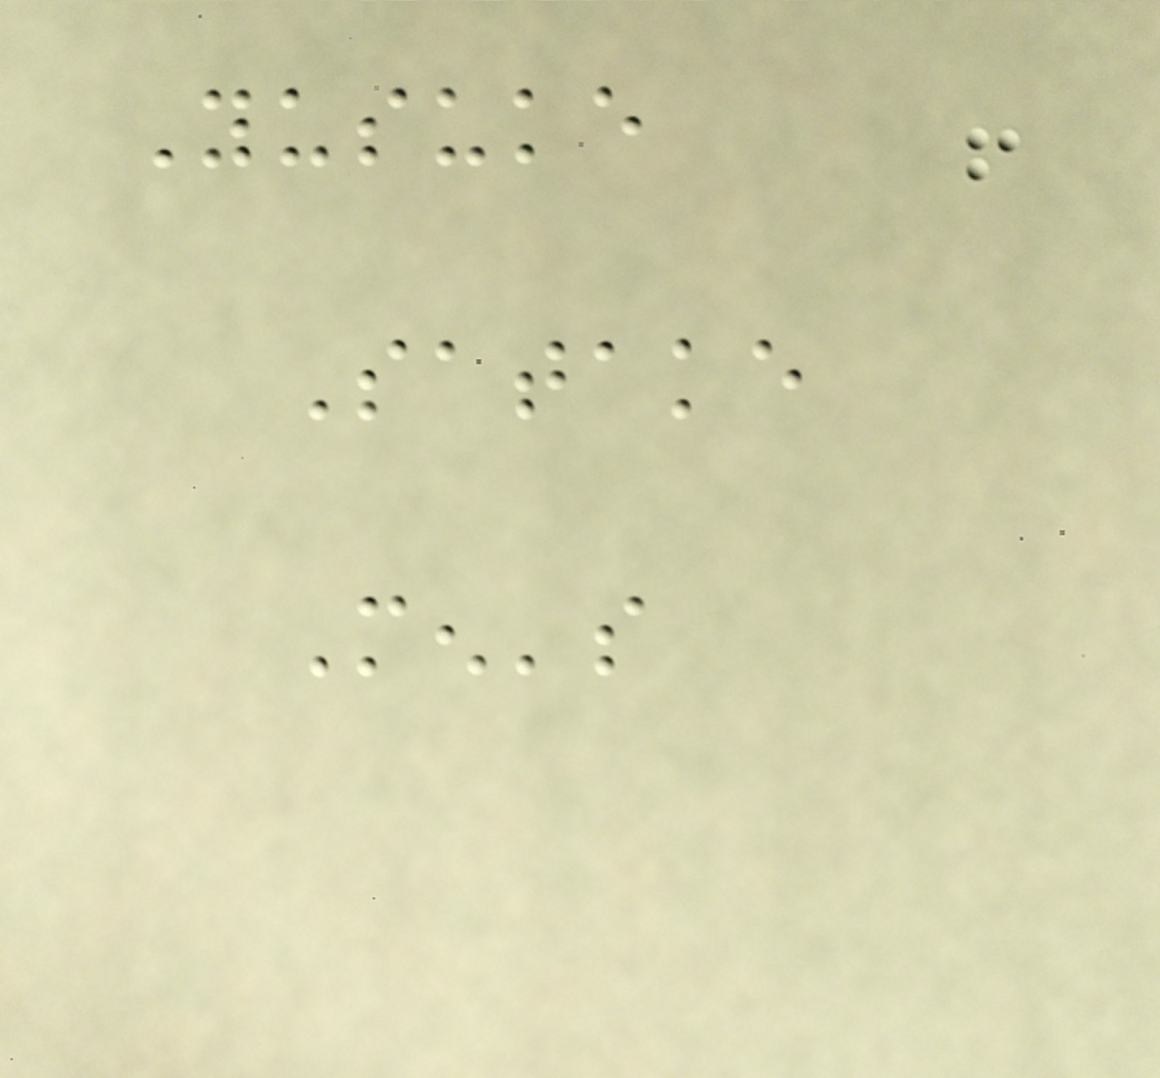Yusuke
Satake
Men's
